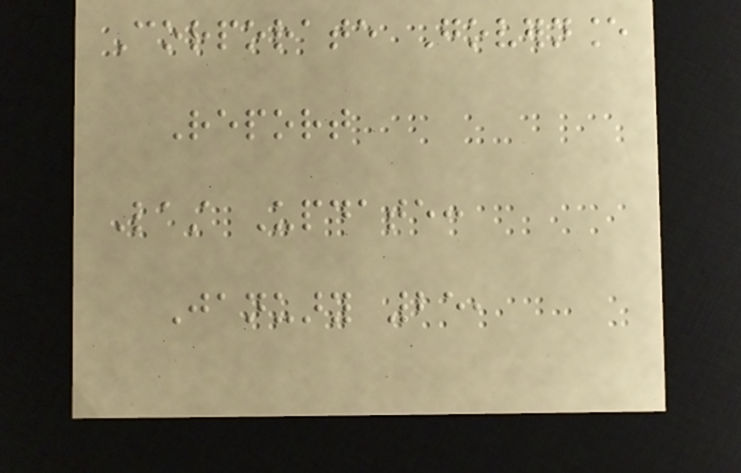Corporate Governance
Report
Last Update:
January 25,
